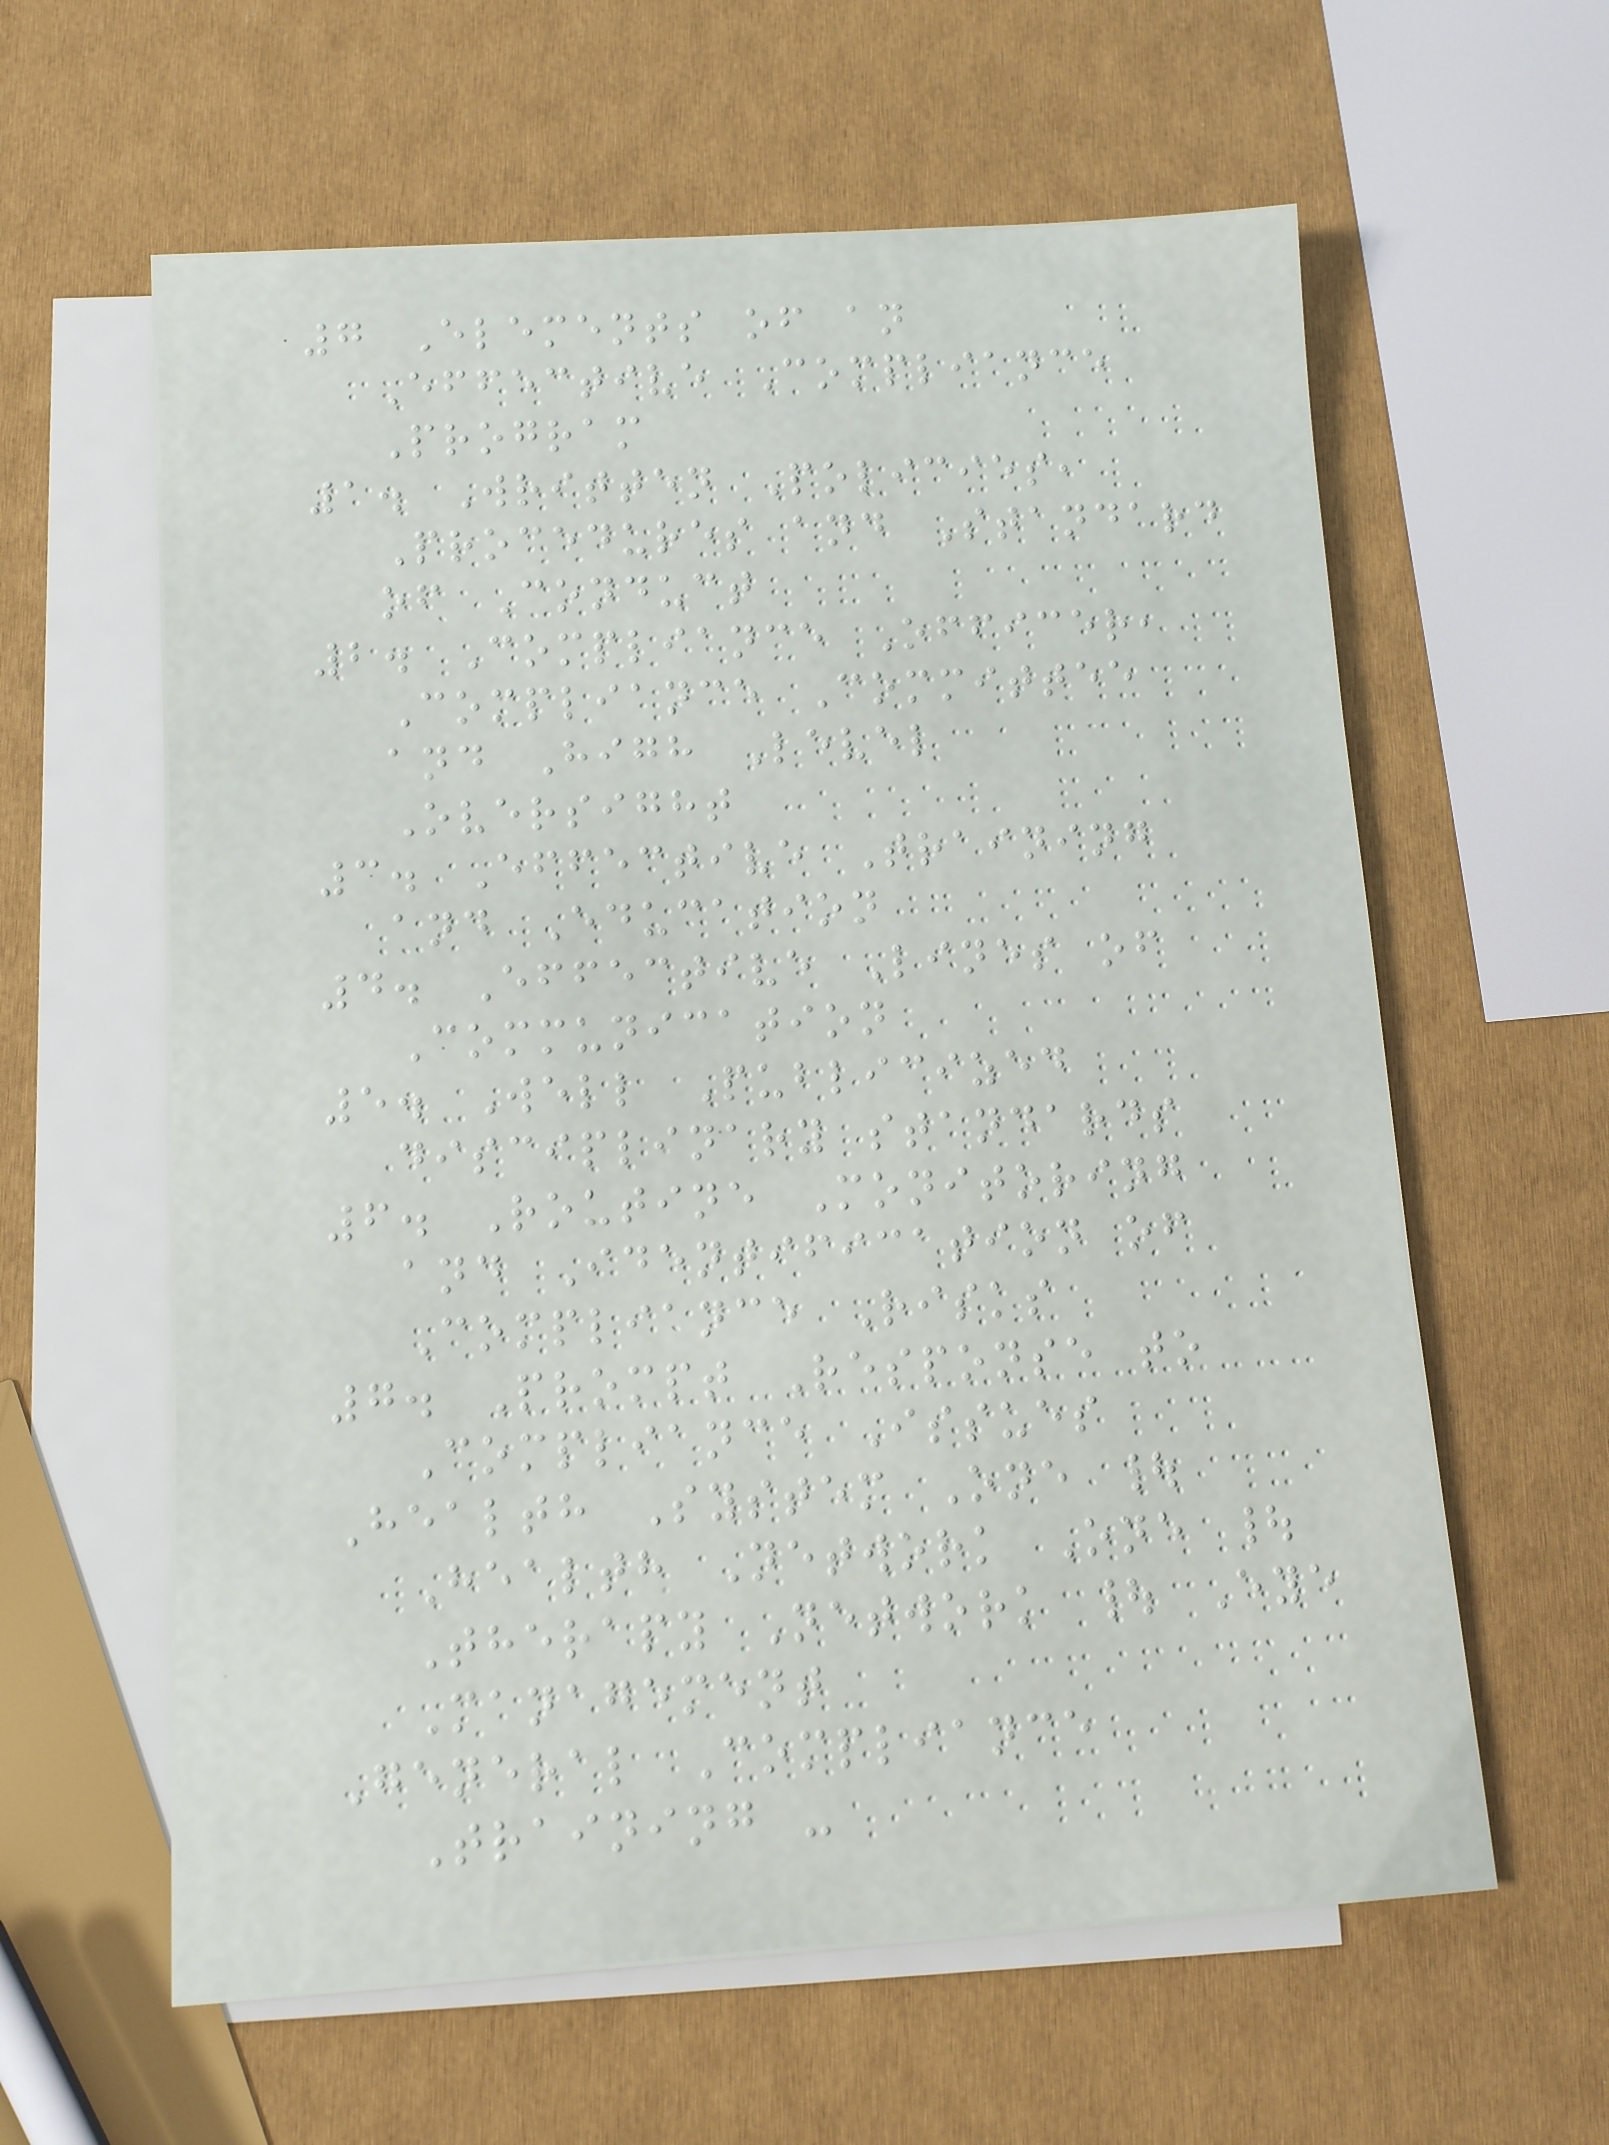7 Elements of an
Effective Compliance
Program
1. Written Policies,
Procedures and Standard
of Conduct
2. Compliance Officer,
Compliance Committee
and High Level
Oversight
3. Effective Training
and Education
4. Effective Lines of
Communication
5. Well Publicized
disciplinary standards
6. Routine Monitoring
and Identification of
Compliance Risks
7. Prompt Response to
Compliance Issues
Health System One |
Health Network One |
Therapy Network | Eye
Management
General Compliance
Training -
